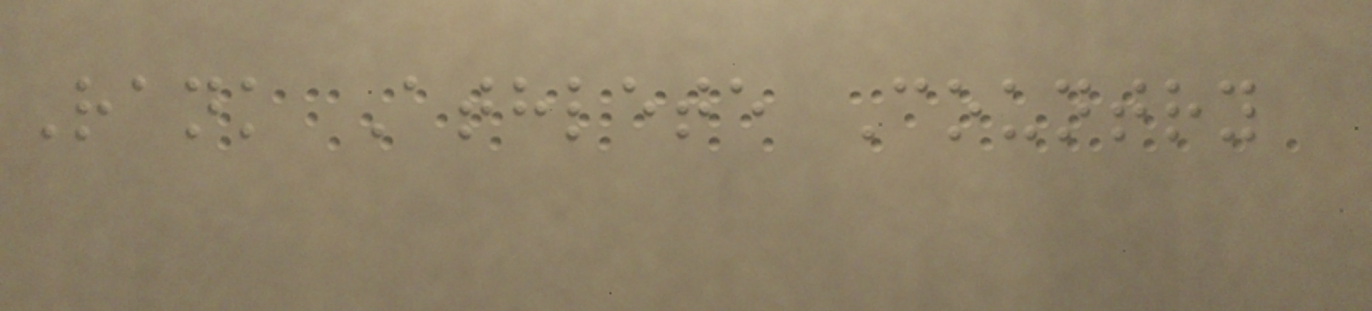Rank Athlete Country
